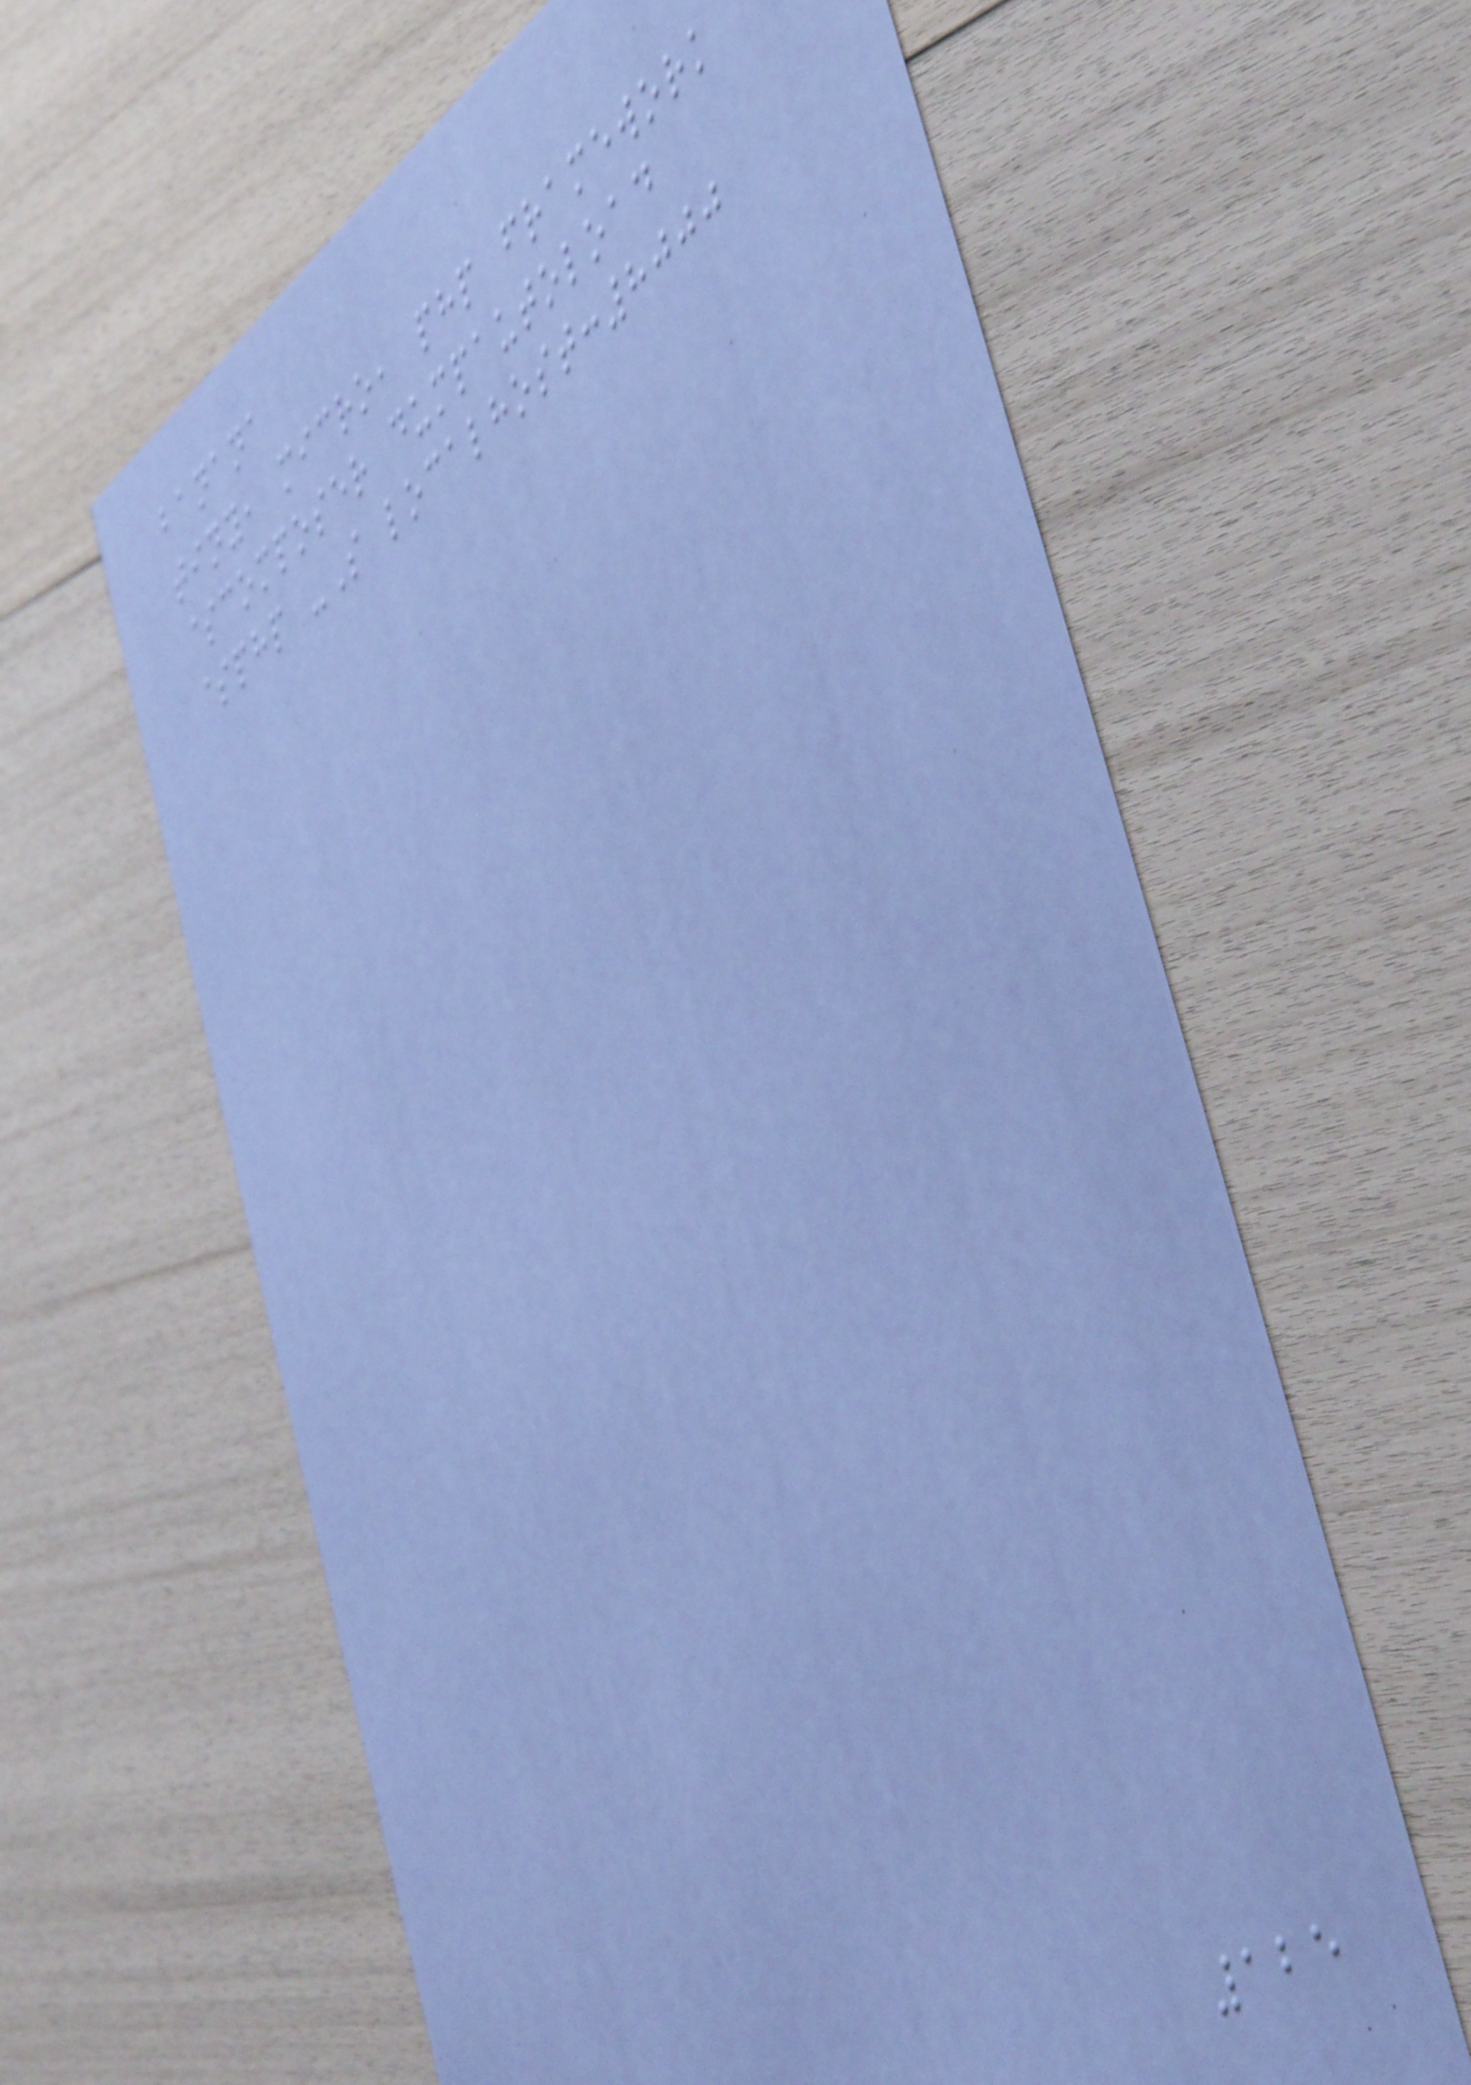banana
tiny, micro, php framework
$composer dumpautoload
$php -S localhost:8000
125
